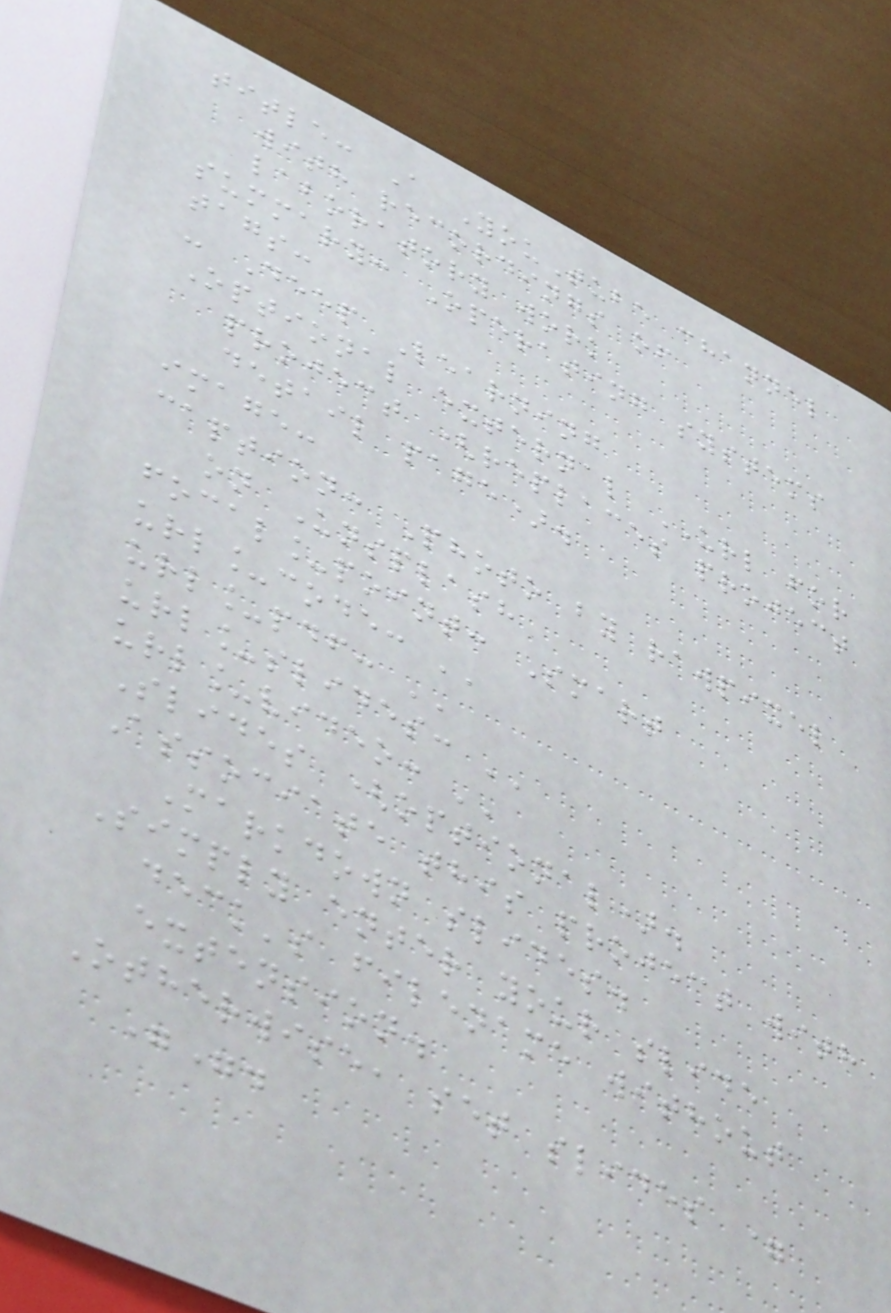title: A YouTube channel
with recordings of
laboratory work
summary: Operating systems
tags:
- Deep Learning
Optional external URL for
project (replaces project
detail page).
image:
caption: Photo by rawpixel
on Unsplash
focal_point: Smart
url_code: ''
url_pdf: ''
url_slides: ''
url_video: ''
Slides (optional).
Associate this project with
Markdown slides.
Simply enter your slide
deck's filename without
extension.
Otherwise, set slides =
"".
